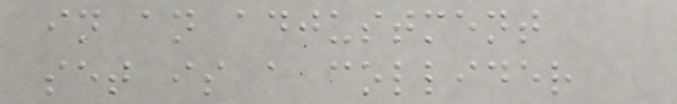in an adjustment
set is a collider
